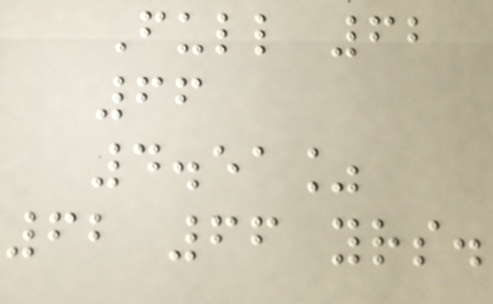Full 62
66
4.51%
62 66 yrs.
